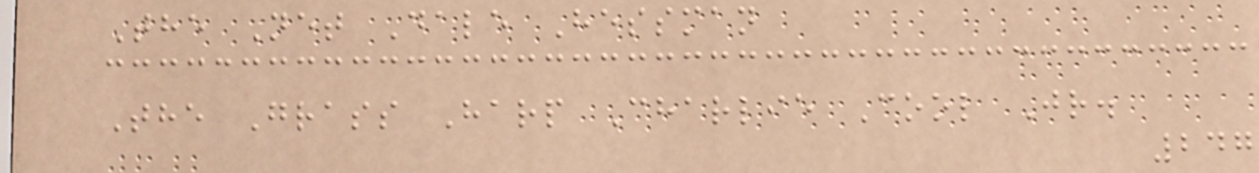The Net Dale Hessman
The Grass Harp Charlie Cool Jr.
247
